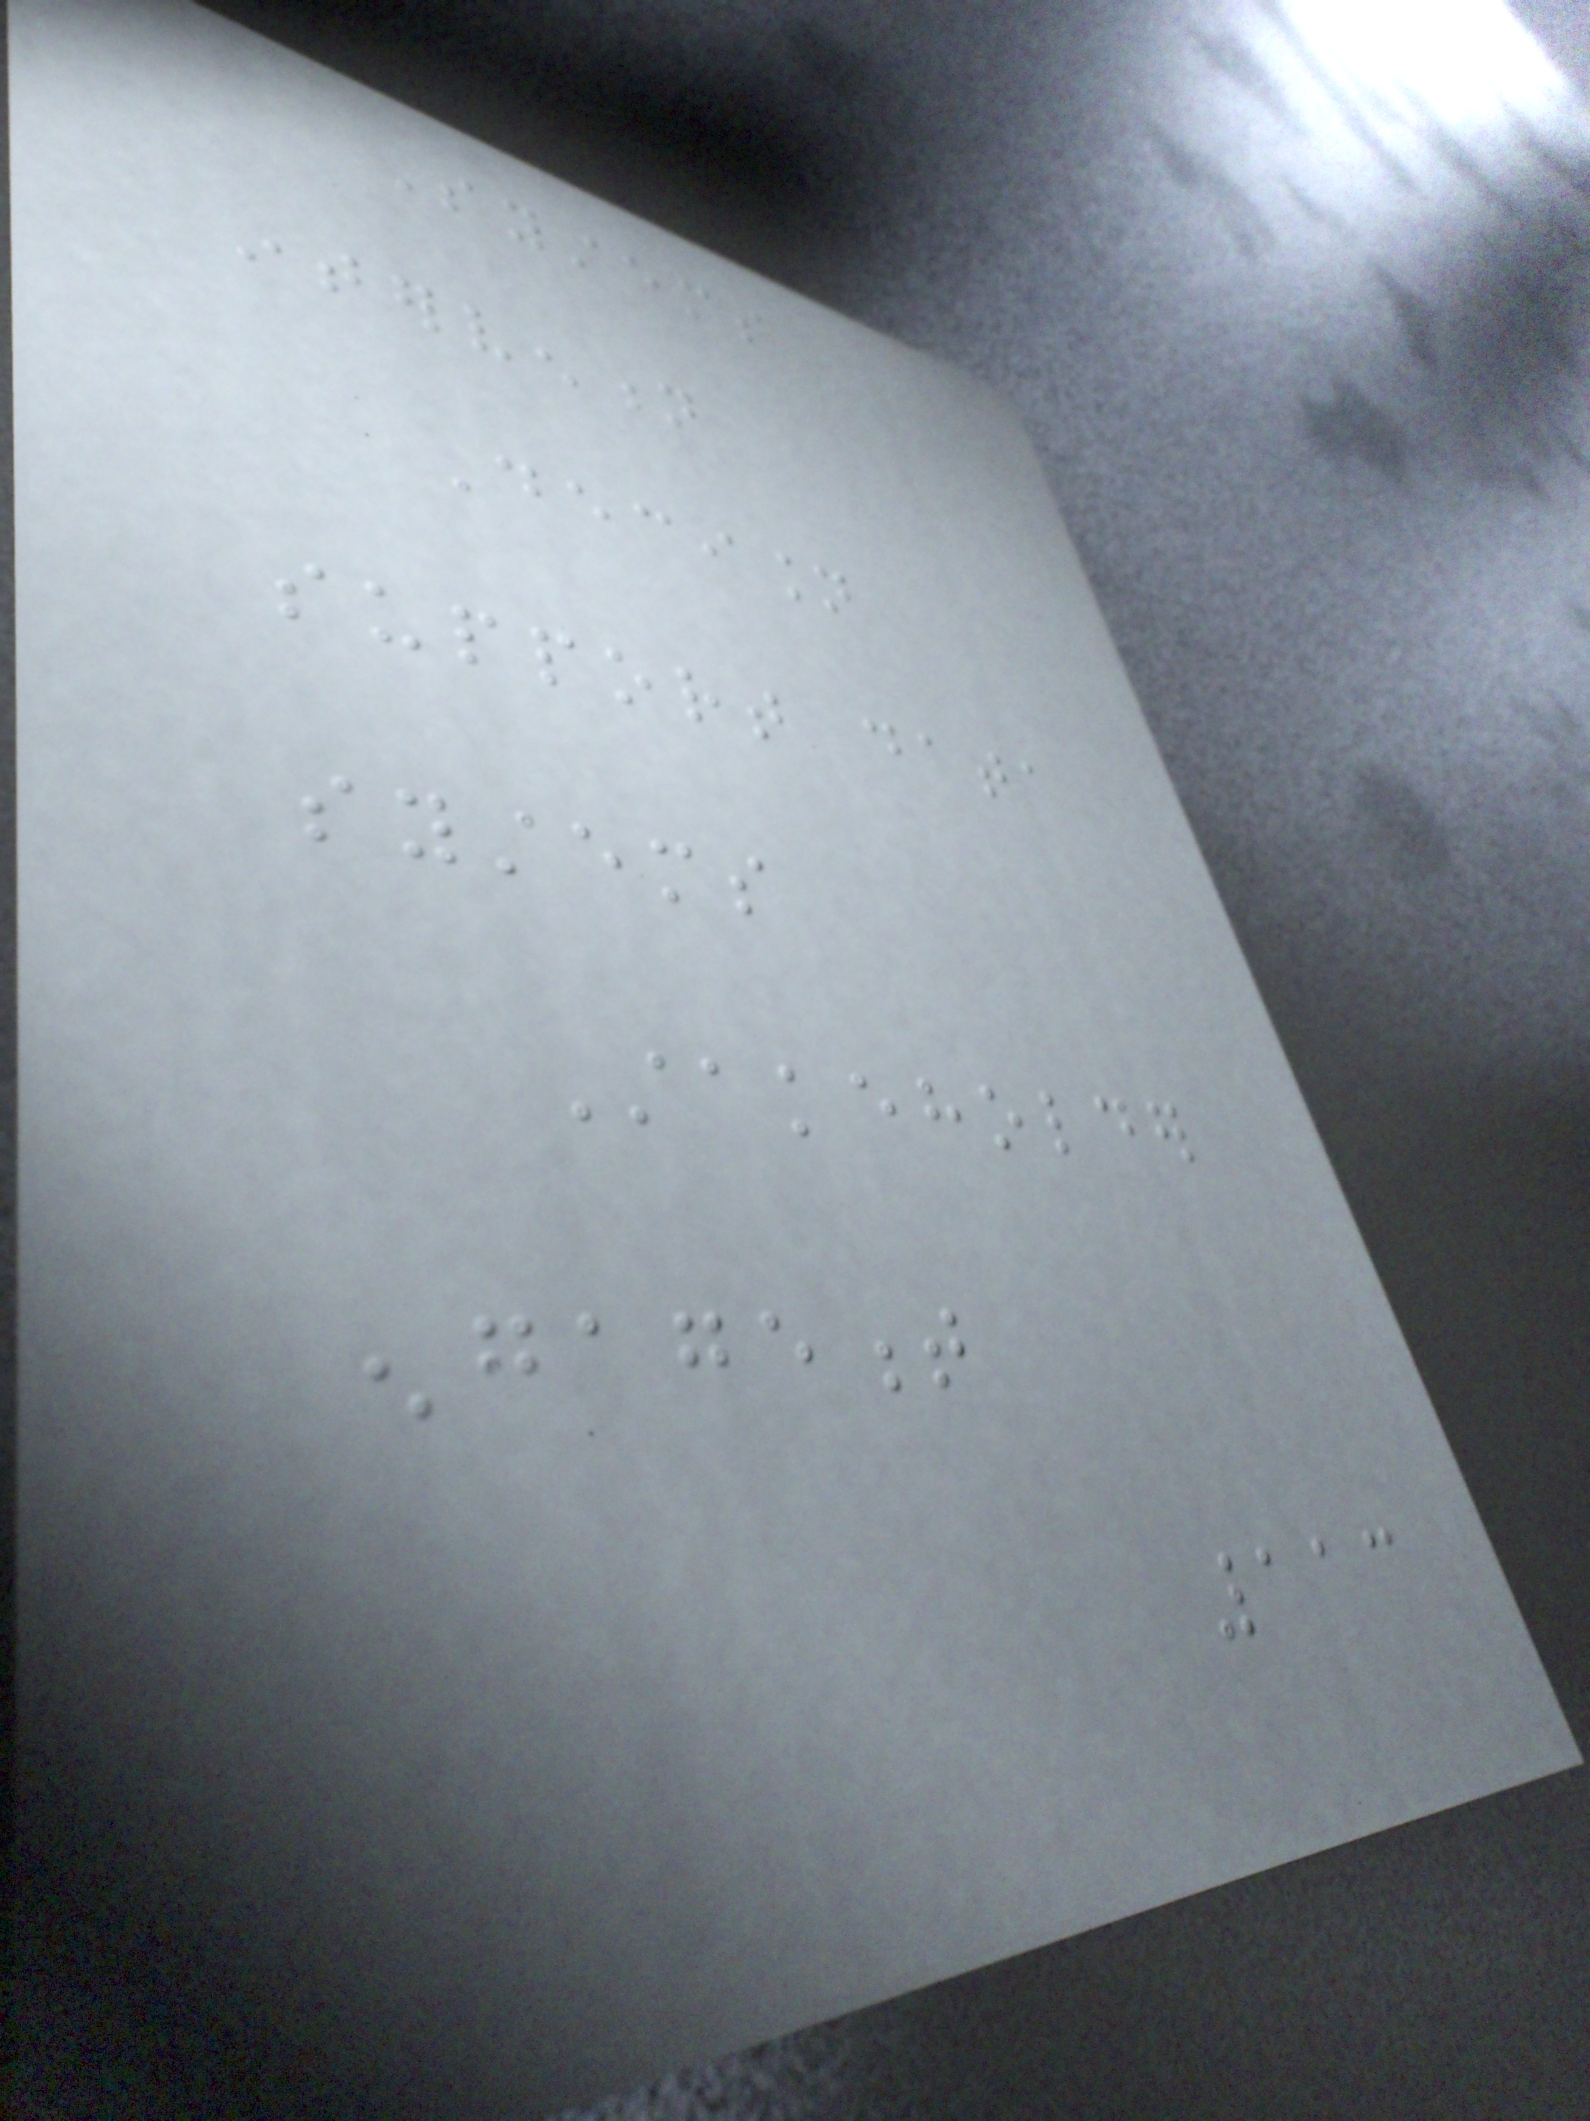Systems
intervention
Decision
support data
systems
Stakeholder
engagement
113
